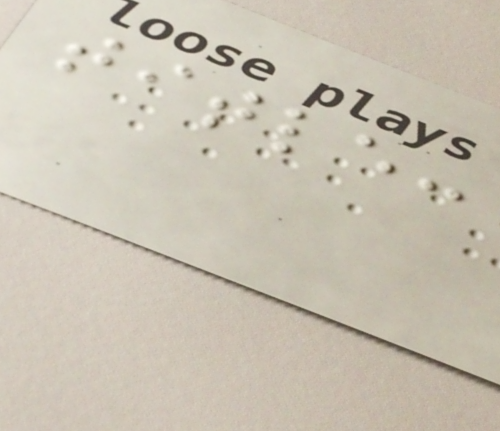title:
